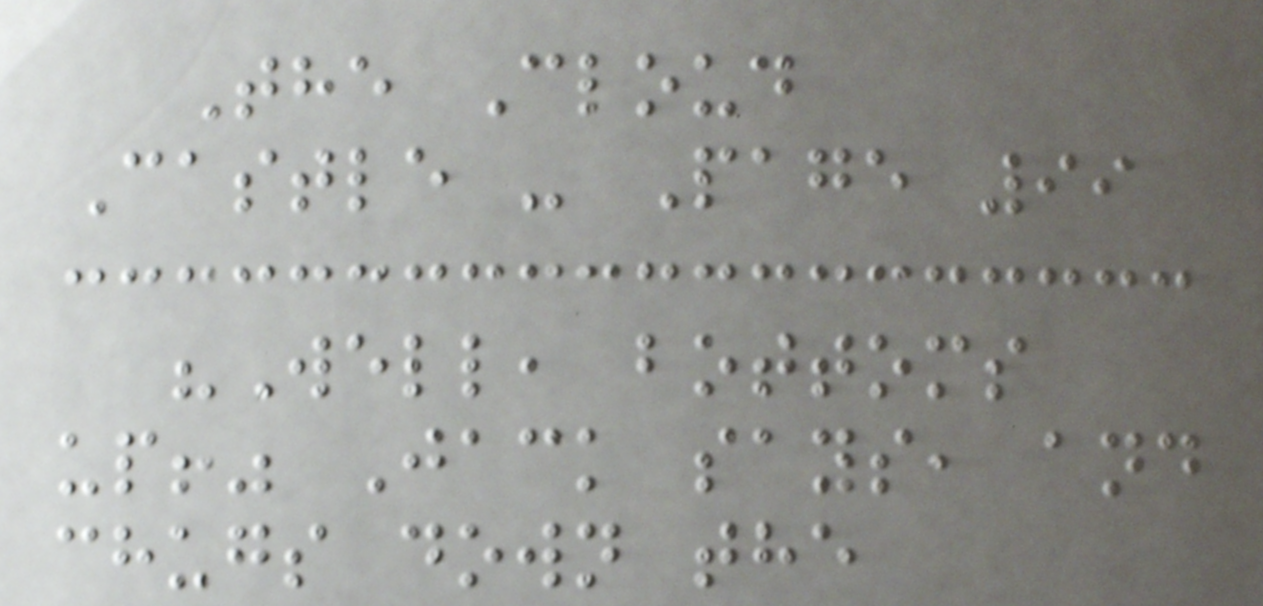The Cloud
Castle - Page 99
"Well, bottoms
up!" Jack says, and
chugs down the
